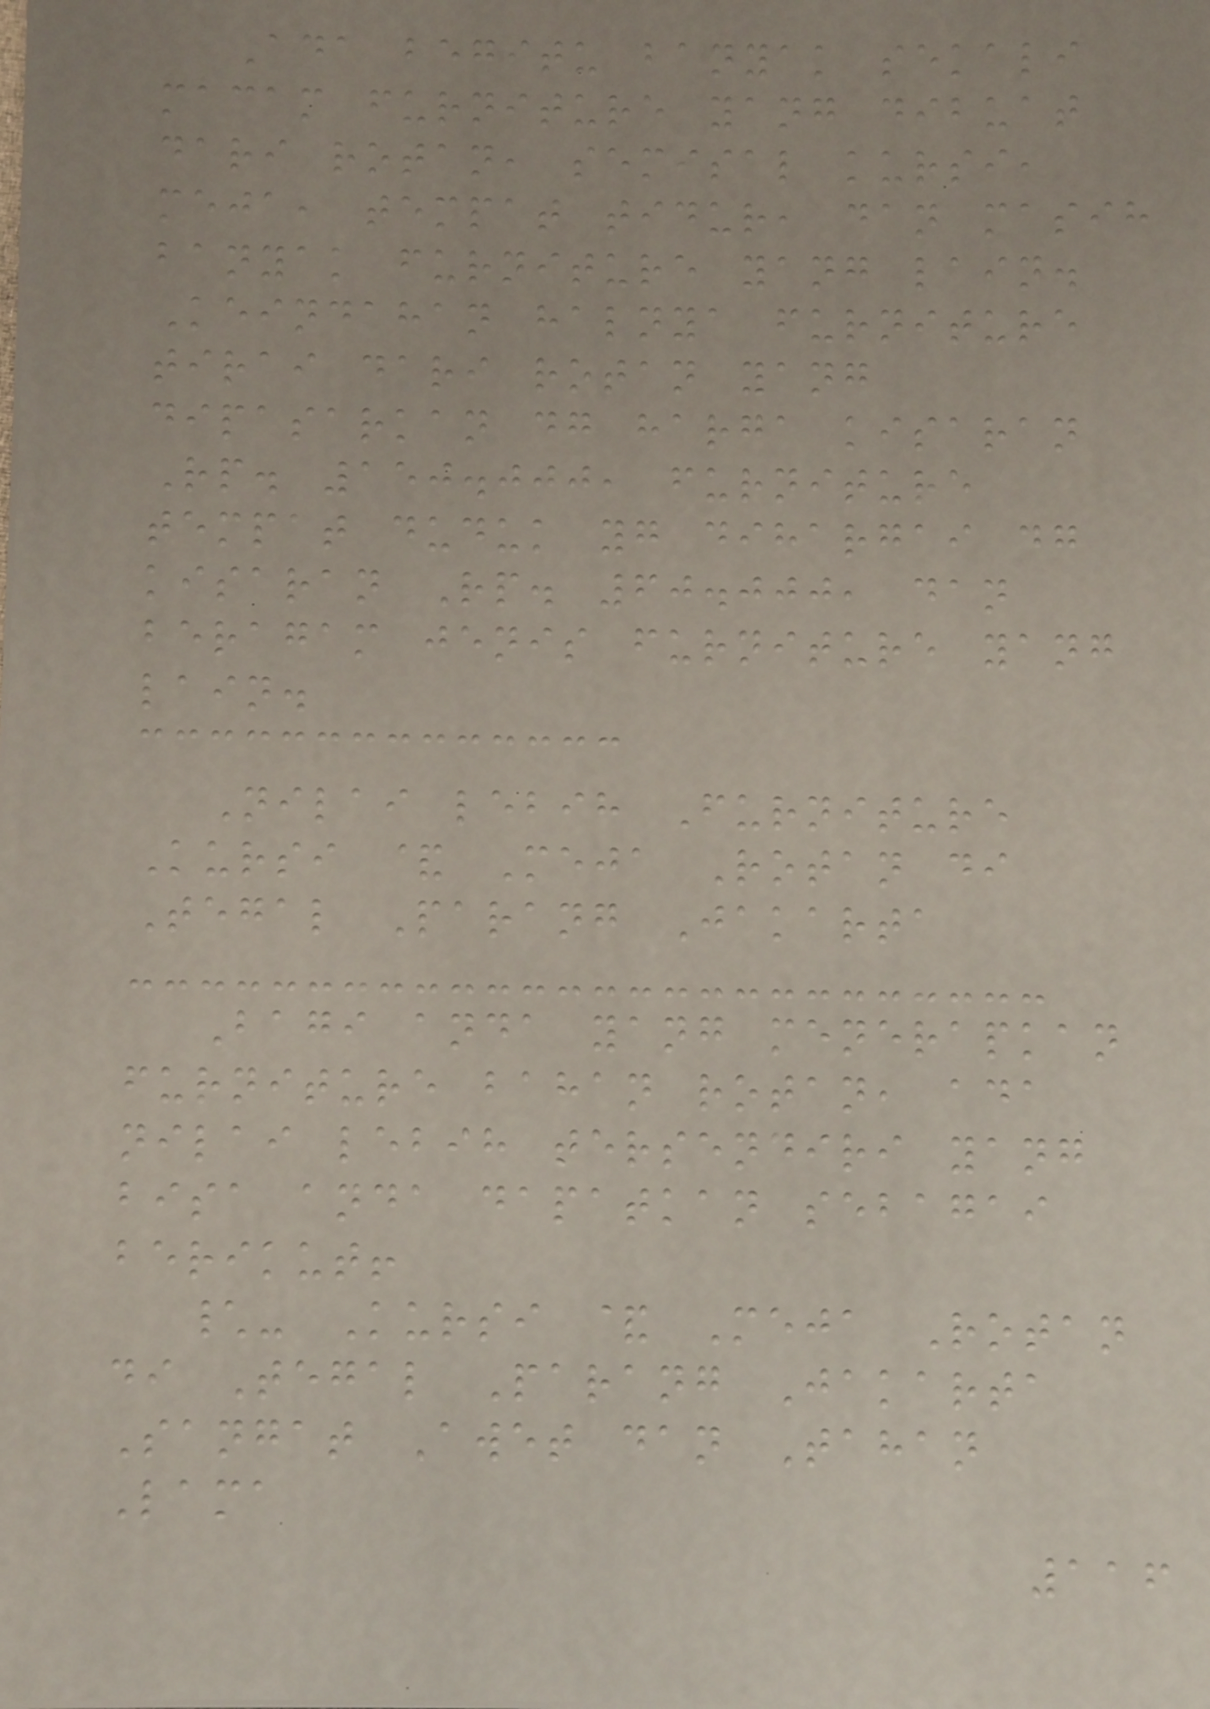Ada begitu banyak sekali
macam furniture yang dibuat
dari rotan, semisal kursi,
meja, tempat tidur, dan masih
banyak furniture yang lain.
Keindahan halnya furniture
tirai dari rotan yang
dipasarkan dg harga kisaran
Rp. 150.000, furniture
tempat duduk yg dihargai dg
kisaran Rp. 60.000, dan
beragam jenis furniture yang
lain.
Nilai lebih Furniture
Kursi & Meja Rotan di
Tegal Parang Jakarta
Bagi anda yang menerapkan
furniture bahan rotan, ada
nilai lebih tersendiri yang
bisa anda dapatkan sebagai
berikut!
\- Kursi & Meja Rotan
di Tegal Parang Jakarta
Sangat Awet dan Tahan
Lama
116
